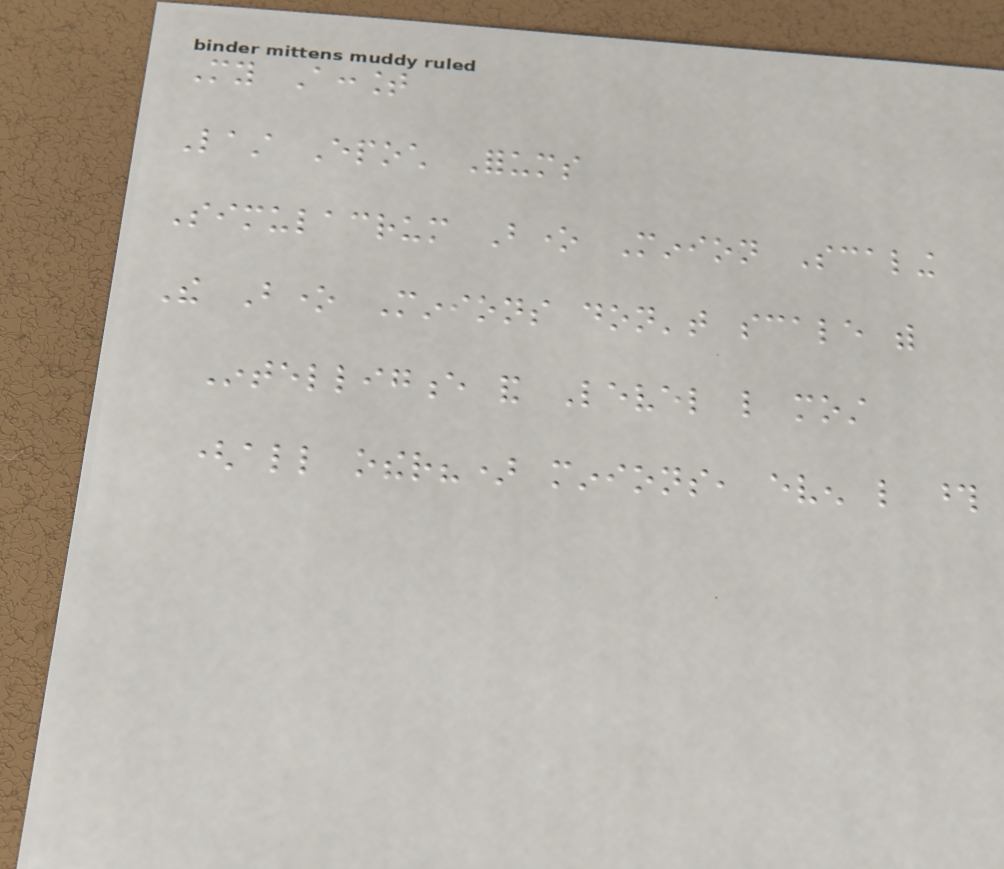My Account
Last Epoch Forums
Simulacrum Bone Minion Scaling
The Bone Minions don't scale with
Intelligence and Level like most
(all other?) minions, even like those
